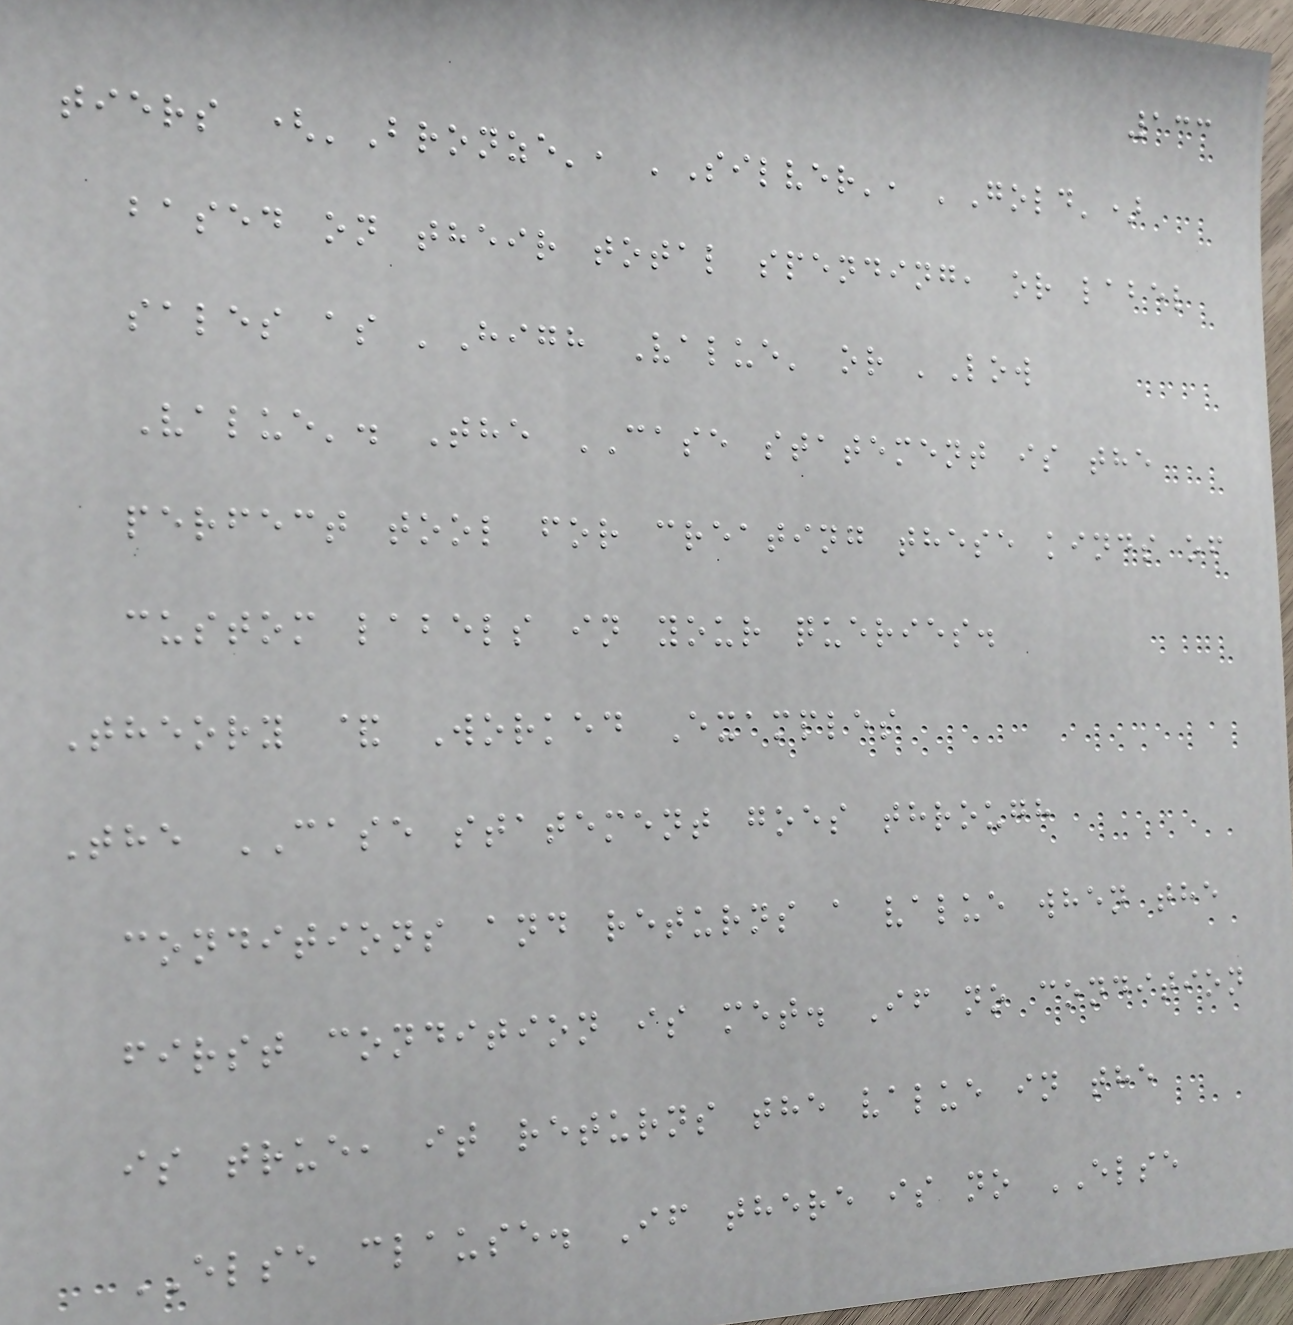133
tiers ('Bronze', 'Silver', 'Gold')
based on their total spending, or label
sales as 'High Value' or 'Low
Value'. The CASE statement is the
perfect tool for creating these kinds of
custom labels in your queries.
Theory & Worked Examples
The CASE statement goes through
conditions and returns a value when the
first condition is met. If no condition
is true, it returns the value in the
ELSE clause. If there is no ELSE
